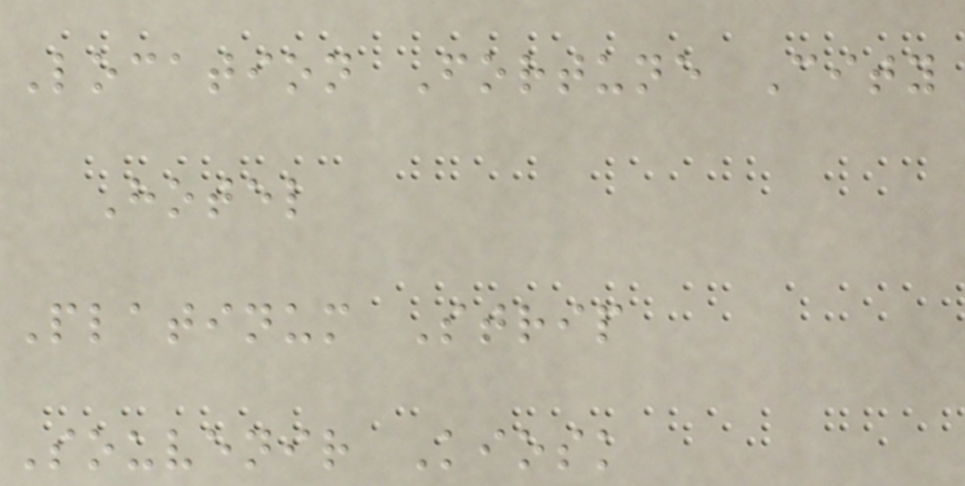Location Fortune City
Hotel
Platinum Strip
Souvenir Kiosk
